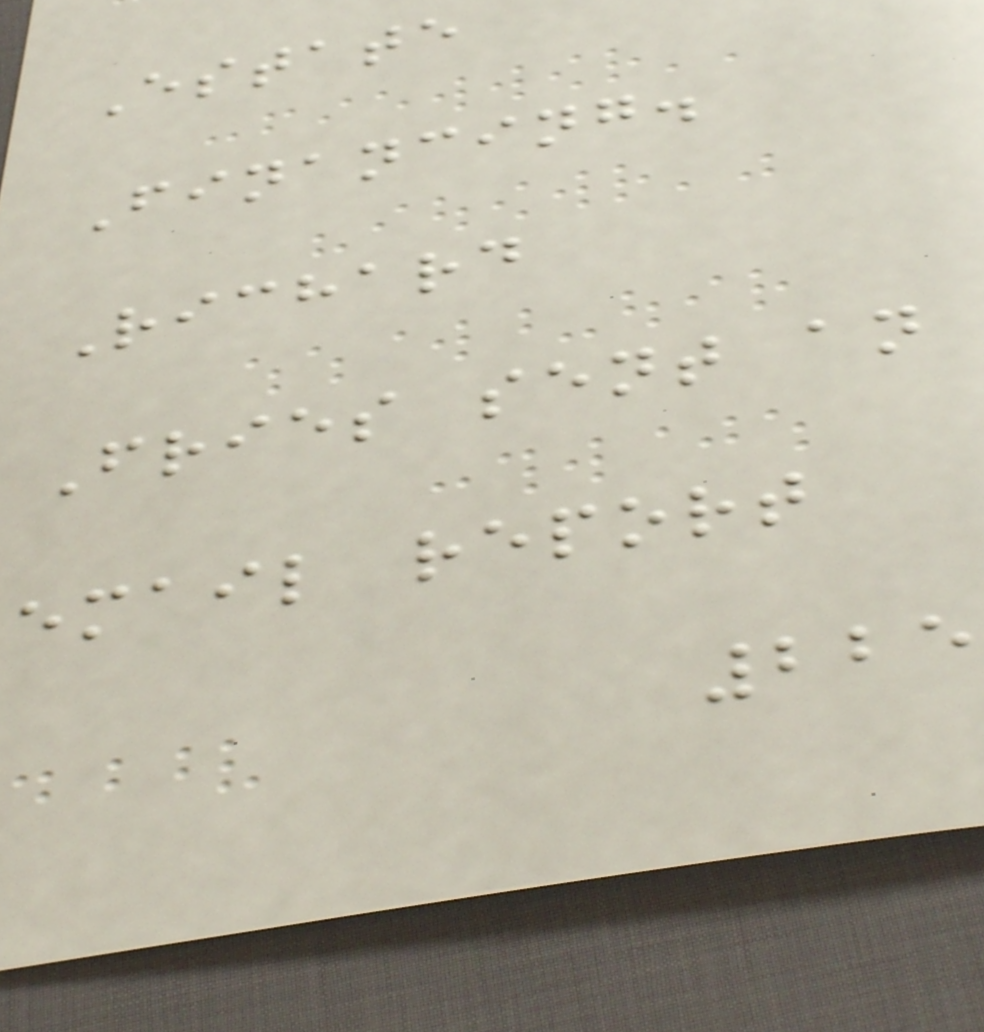Estate
Financing.
Richard
Fries sent an
email report
225
